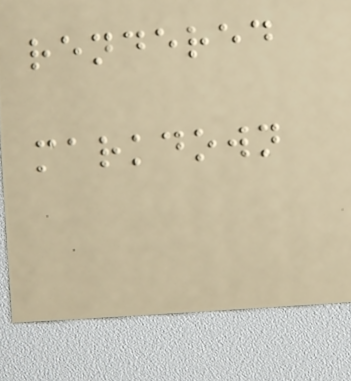rendered
markdown
